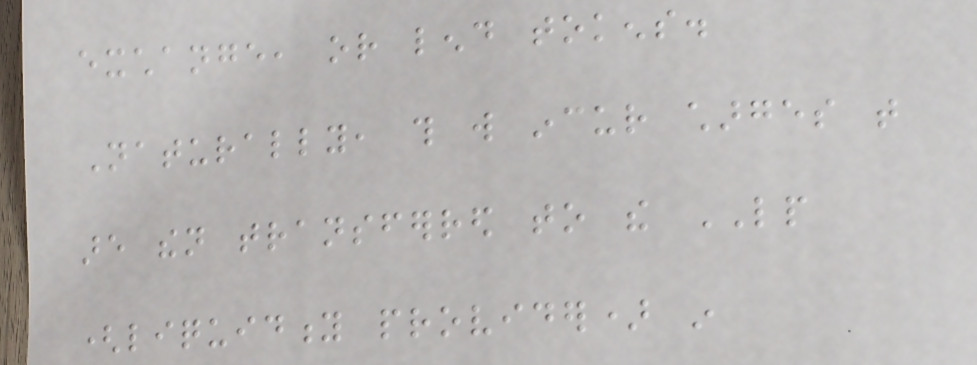exchange, or lend tokens.
Naturally, this will incur charges that
are then transferred to the LP
(liquidity provider) in
